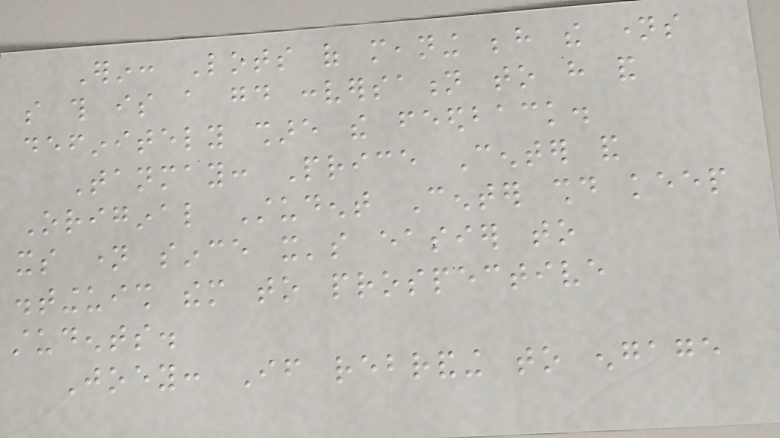Erin: Lots of meaning behind the names
so this is a good conversation to have and
definitely share the feedback.
Tanmay: Price Center and
Original Student Center should keep
its name since it's easier to
distinguish them to prospective
students.
Joey: If rebranding to engage
